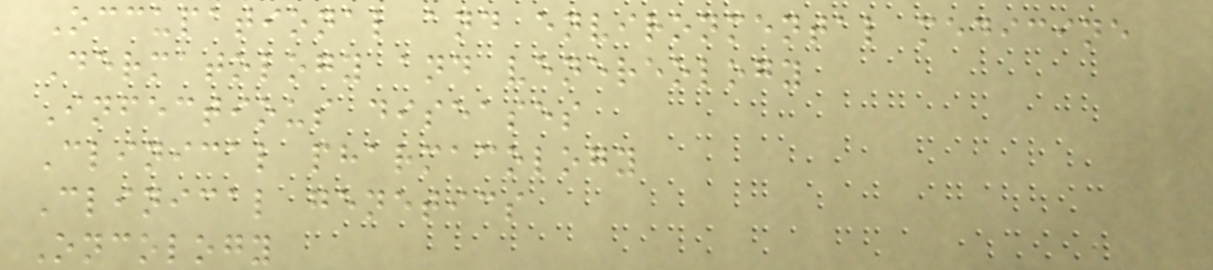Occupational and environmental medicine
Dermatology and venereology
Infectious diseases
Clinical pharmacology
Clinical genetics
Oncology
